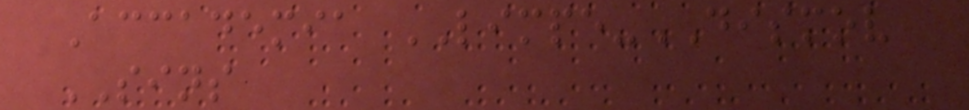Accademia LIMPE-DISMOV
SINS
